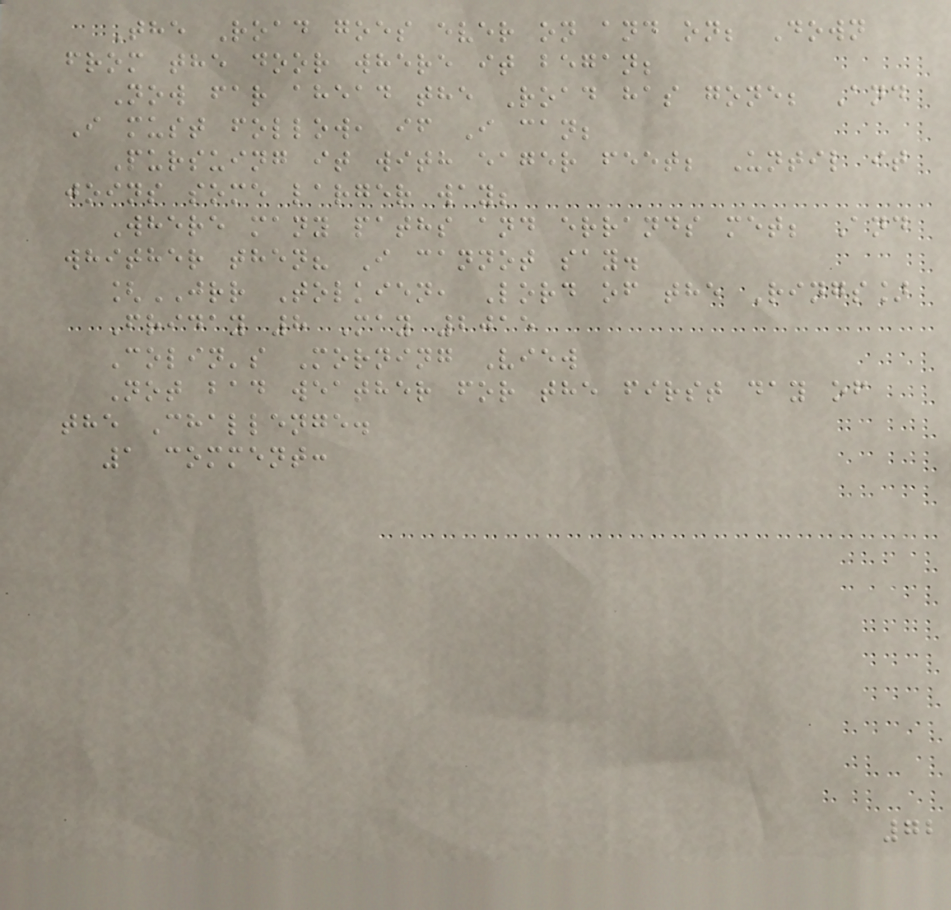The Road goes ever on and on; Down
from the door where it began;
Now far ahead the Road has gone; And
I must follow, if I can;
Pursuing it with eager feet; Until it
joins some larger way;
Where many paths and errands met; And
whither then? I cannot say.
[JRR Tolkien, Lord of the Rings]
Friday 8 May 2015
Colin's Morning View
Not bad weather for the first day of
the Challenge.
1 comment:
72
